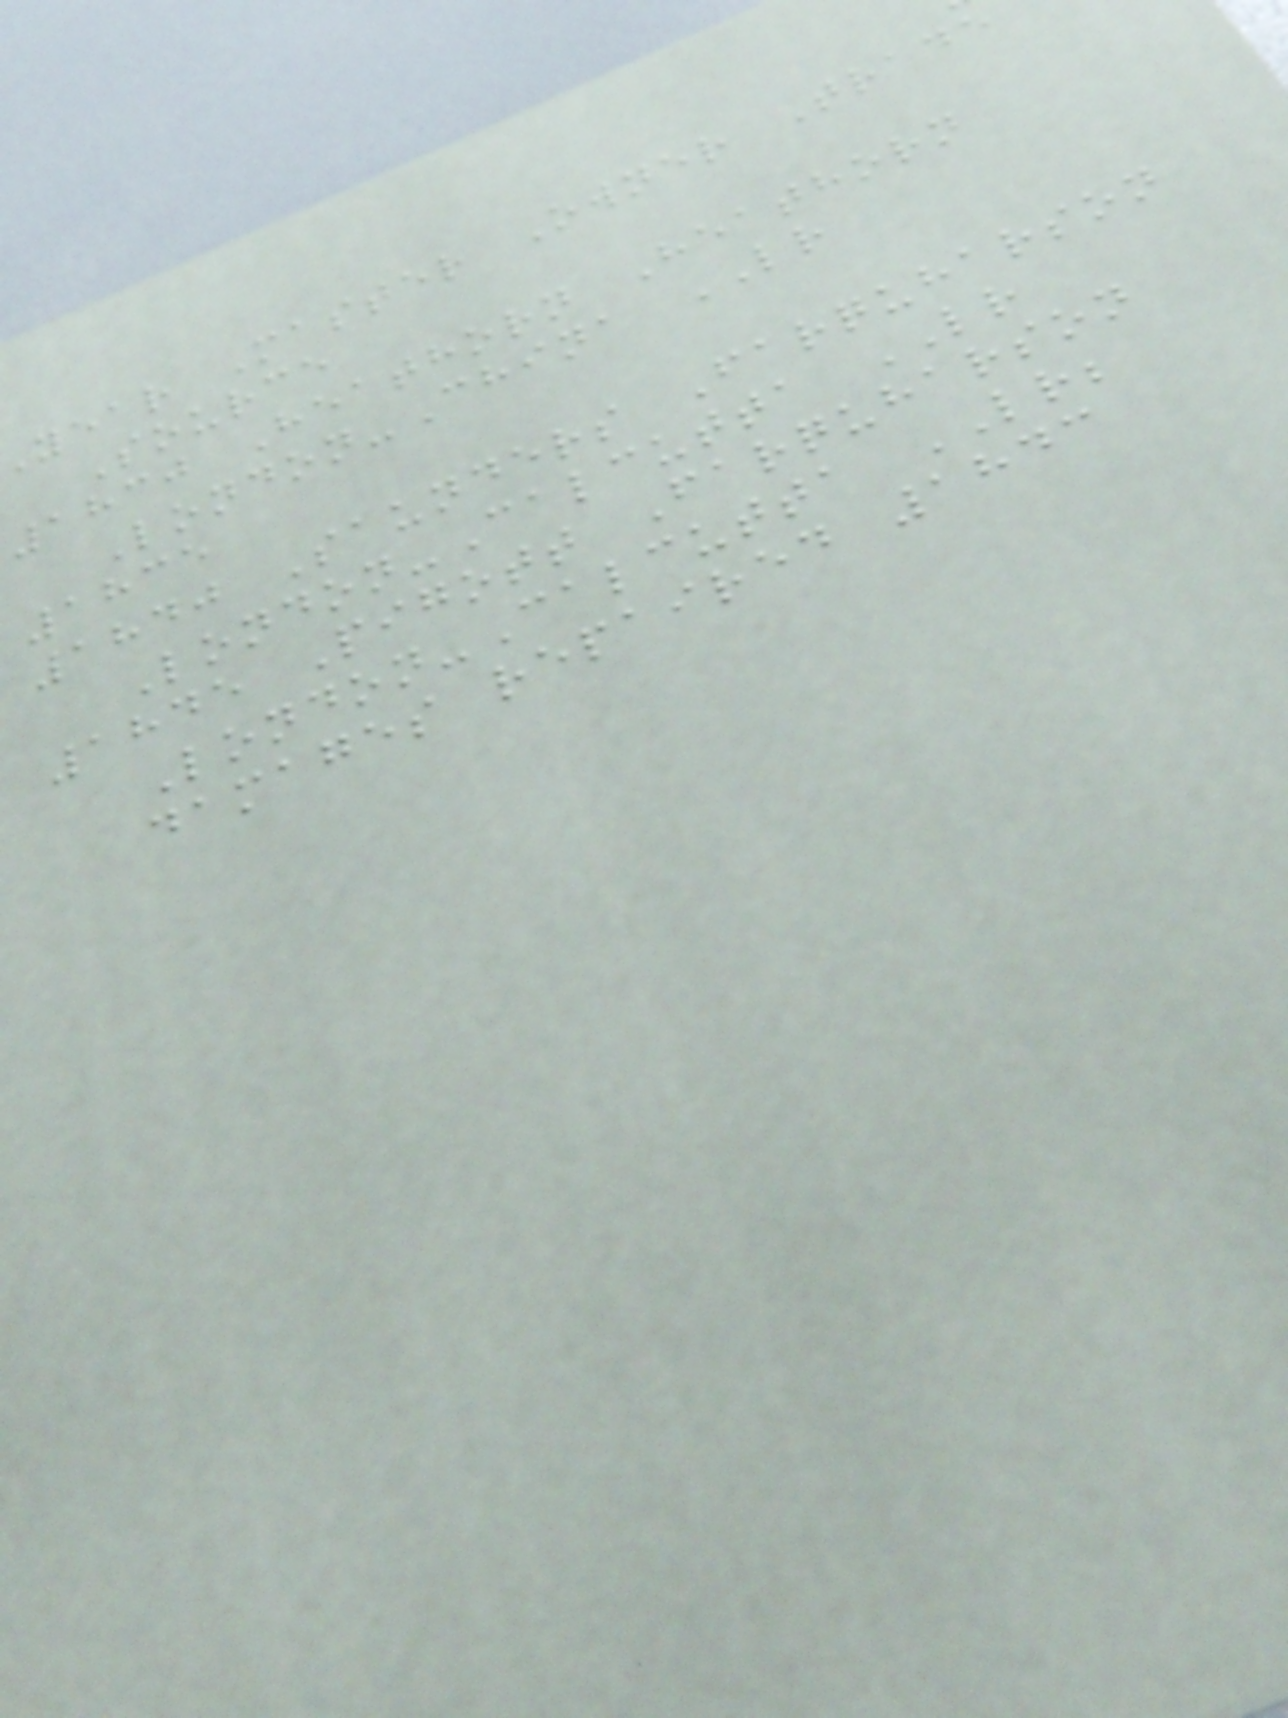year Master Owner Trade
Source
1830 Heathorn Heathorn
London-China LR
1835
1840 Saunders Farquharson
London-Calcutta LR
1845 Pigott Farquharson
London-Calcutta LR;
damages repaired 1843
